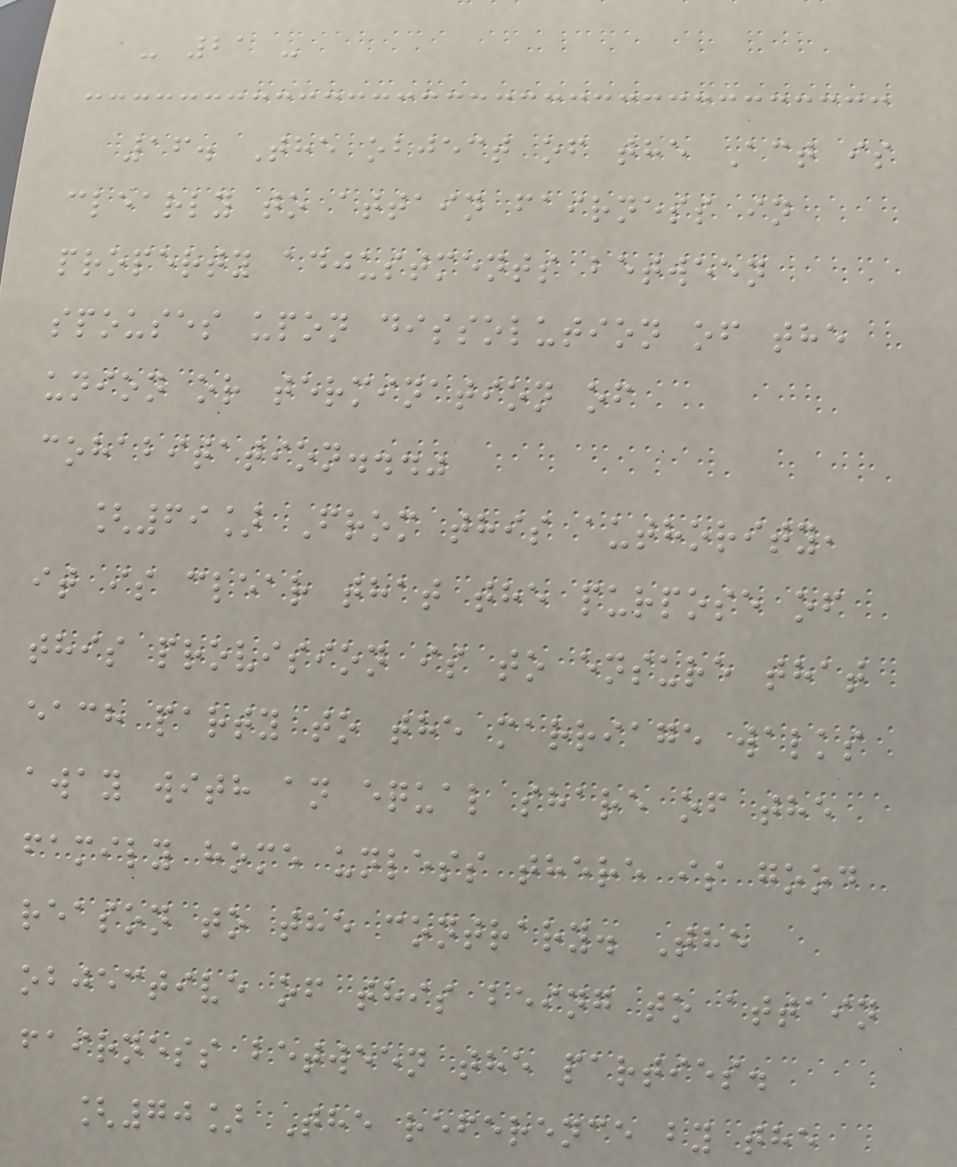- 21 -
16. The object of the Act is
clearly to attain fairness in
property adjustments between
spouses upon dissolution of the
union or termination of
cohabitation..."
[69] From this authority,
it is clear that the purpose of
this provision is to ensure that
each party to the marriage walks
away with an equal share of the
family home unless there is good
reason to the contrary. The
objective of this being to attain
fairness between the parties.
[70] The reference by the
